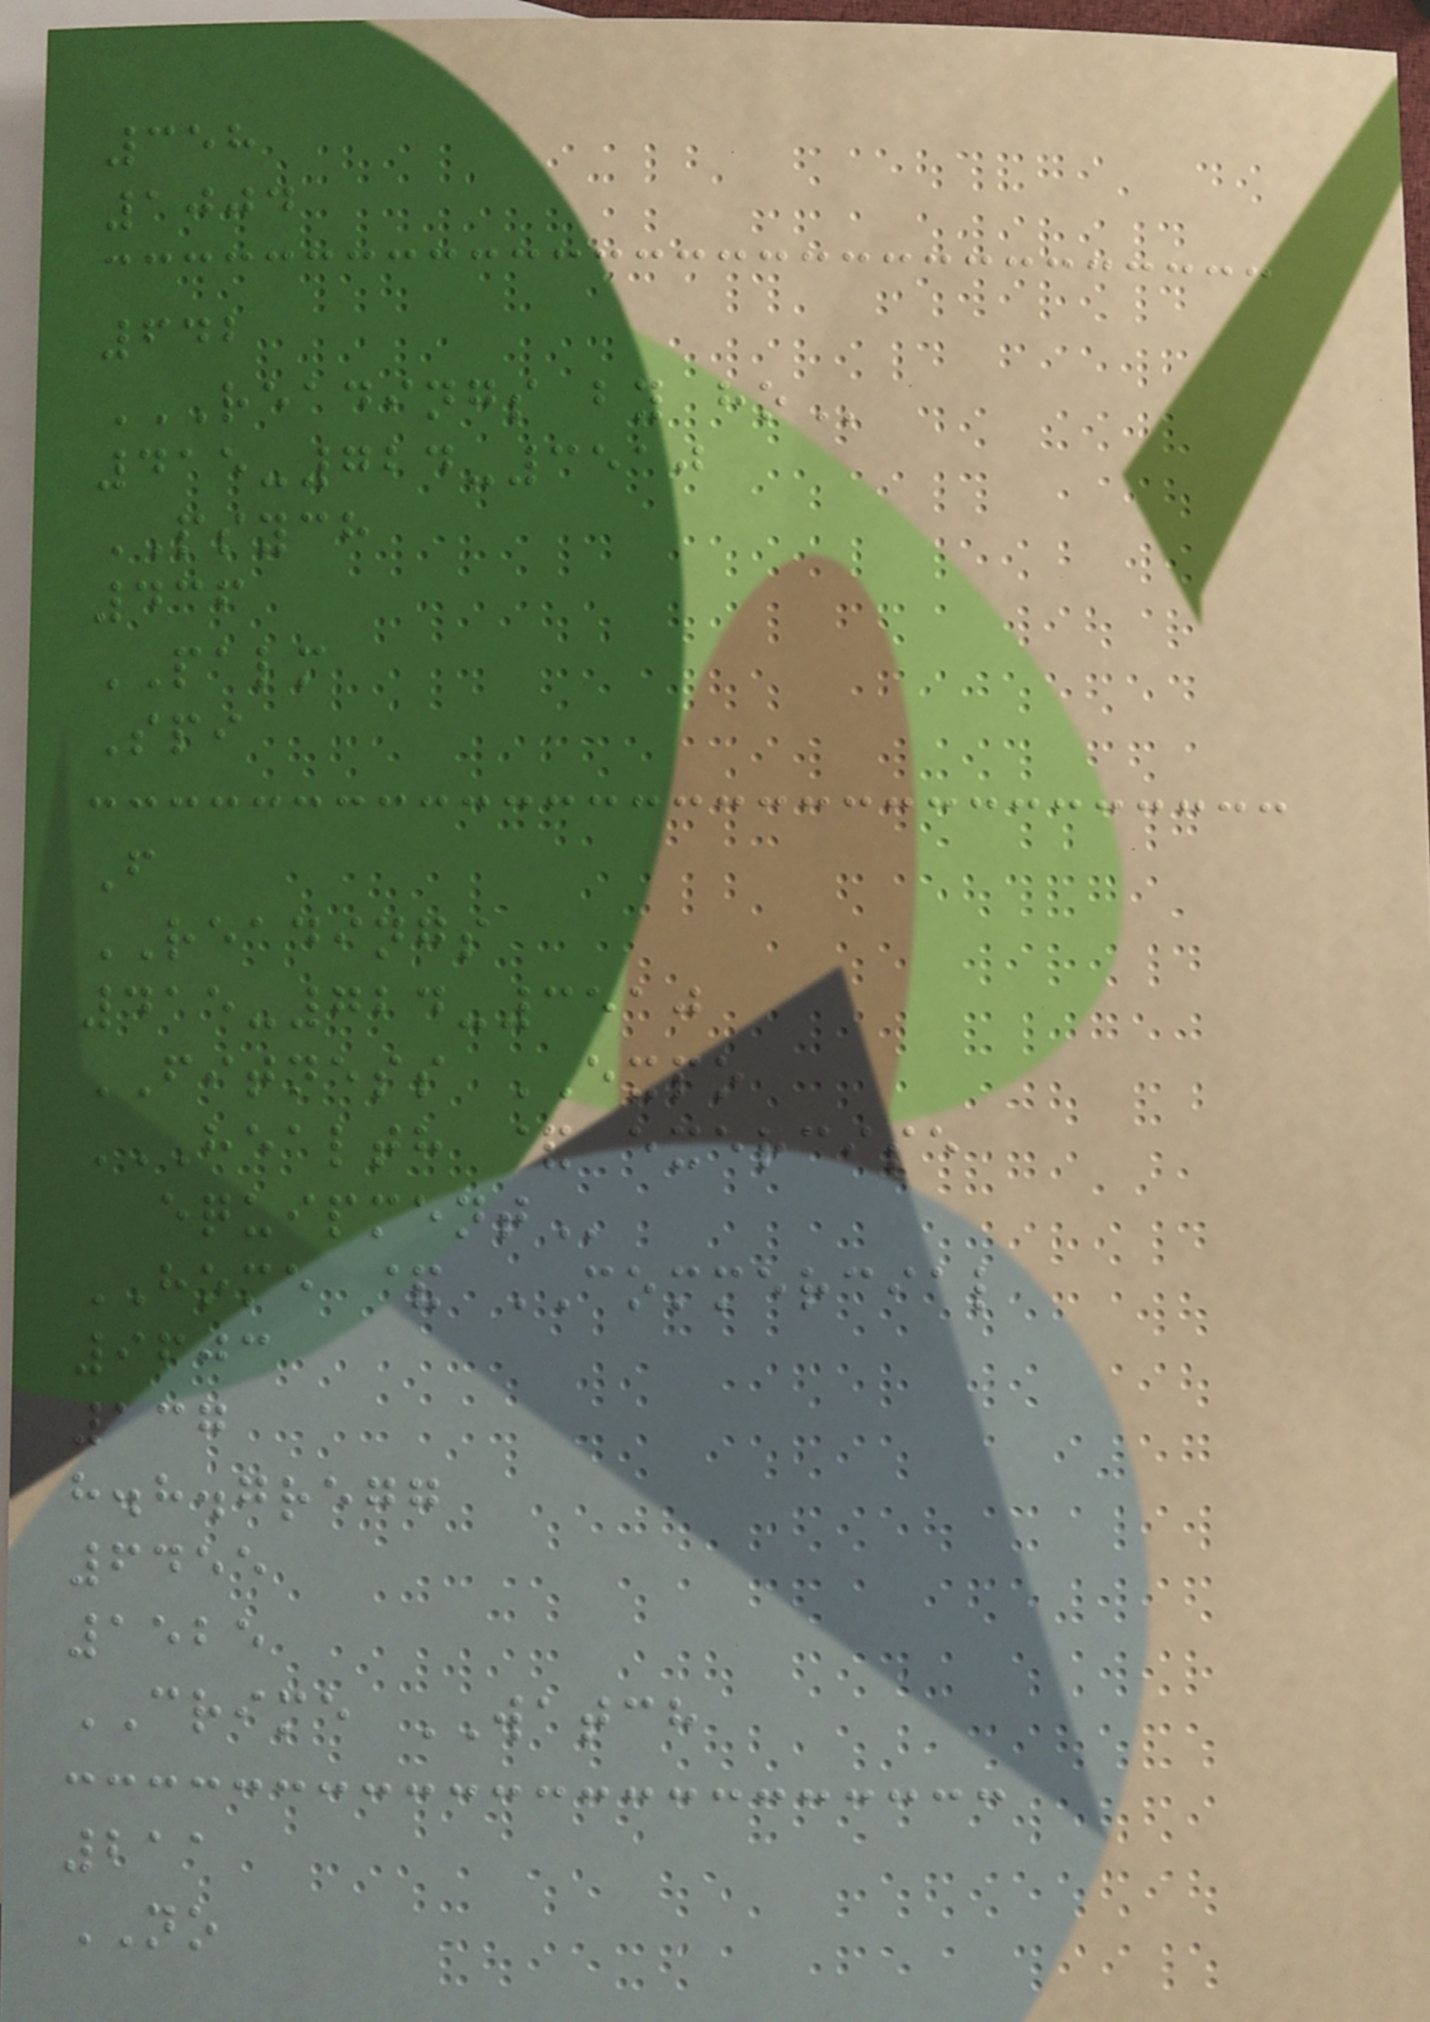358
1004
642
READINGS BY HO
415-724-3510
PSYCH
436
PALM
Spi
F
READINGS
415-724-3510
FITNESS EXPO
HEALTH & EXERCISE
EQUIPMENT
HOME & COMMERCIAL
9603
137
h.h.gregg
6455
1525
CRIME WATCH
211
NO
